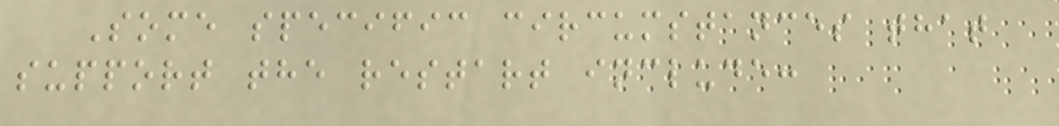Some specific circumstances that
support the restart include:
